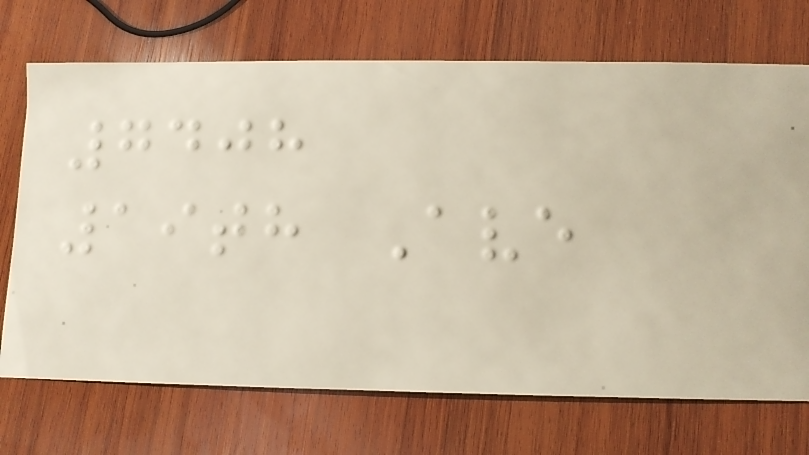7408
19th Ave
